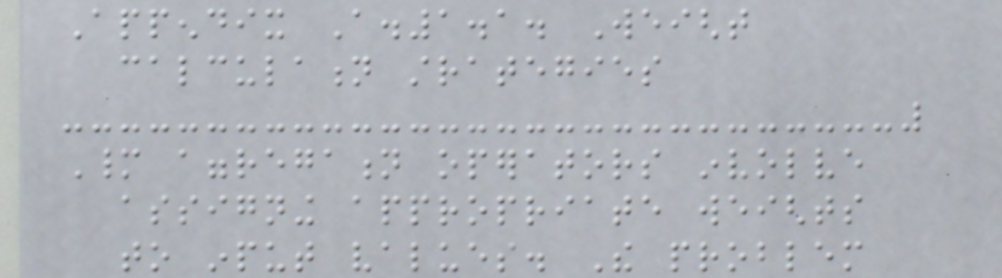Appendix A.1.1. Weight
calculation strategies
Many aggregation operators involve
assigning appropriate weights
to input values. The problem
